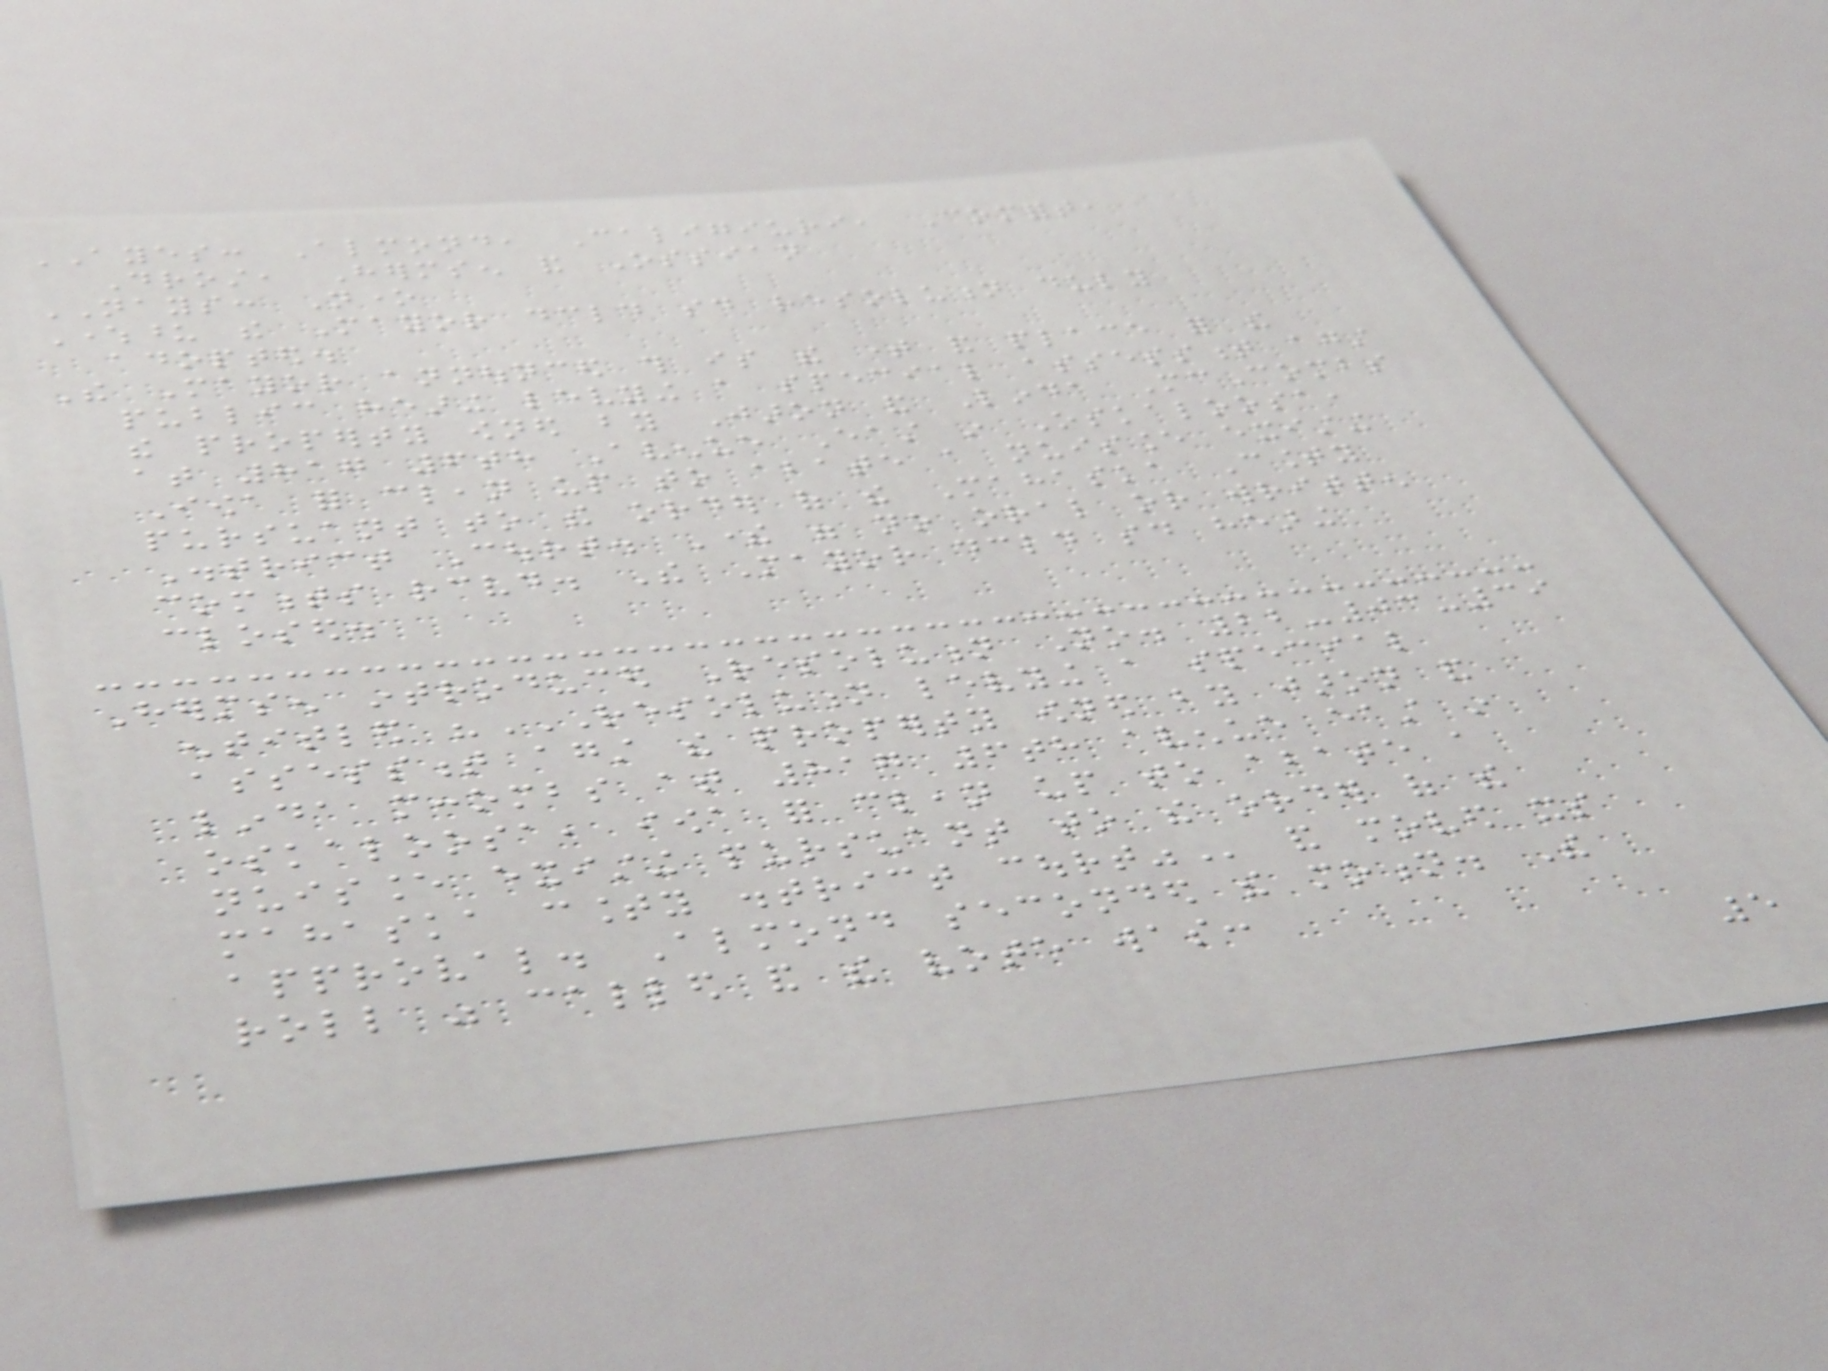AYES: Almond, Caligiuri, Comfort,
Drost, Hermsen and Ossian
NAYS: None
Whereupon the Mayor declared said resolution duly
adopted.
The Mayor announced this is the time and place for the
public hearing levying a special assessment against
the property owned by Jaron and Linda McCombs
at 817 6th Avenue East in Oskaloosa,
Iowa for clean up to abate a nuisance existing
pursuant to the order of the Mahaska County
District Court. There were no oral or written
comments received. The Mayor declared said hearing
closed.
Hermsen introduced Resolution No. 22-03-39
entitled "RESOLUTION LEVYING A SPECIAL
ASSESSMENT AGAINST THE PROPERTY OWNED BY JARON AND
LINDA MCCOMBS AT 817 6TH AVENUE EAST IN
OSKALOOSA, IOWA FOR CLEAN UP TO ABATE A
NUISANCE EXISTING PURSUANT TO THE ORDER OF THE
MAHASKA COUNTY DISTRICT COURT" and moved its
approval. Almond seconded the motion. The
roll was called and the vote was:
5
